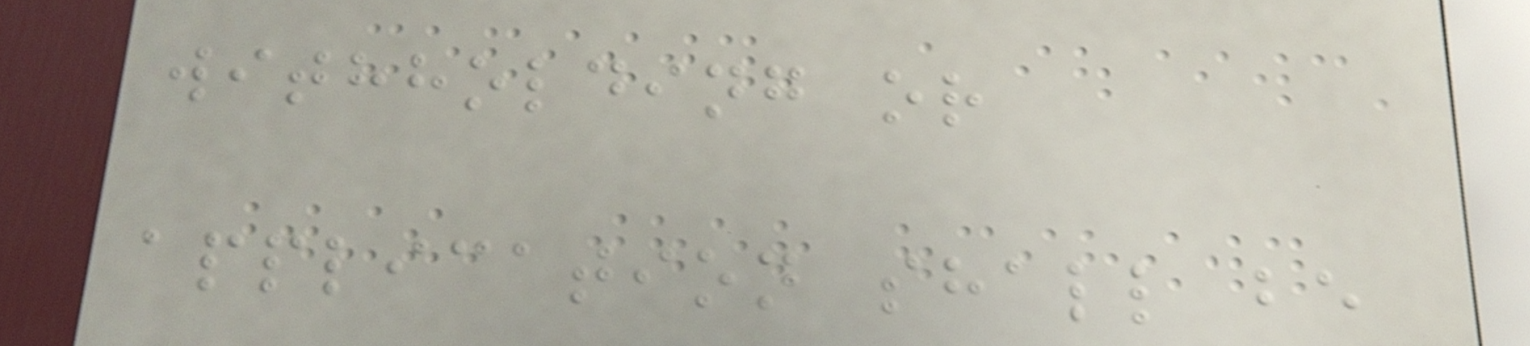withholding or
application shall be
